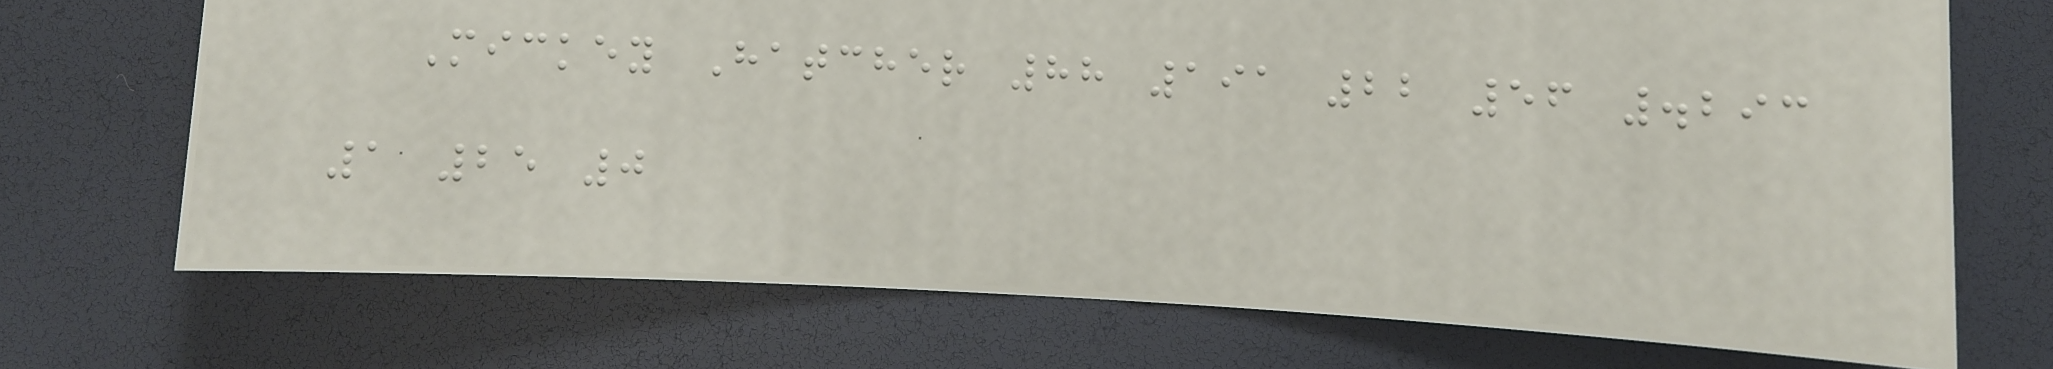Mickey Hatcher 88 191 22 56 .293
1 25 0
